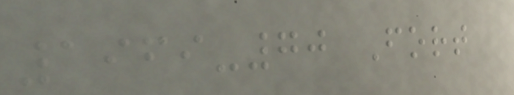1969-70 Fort
